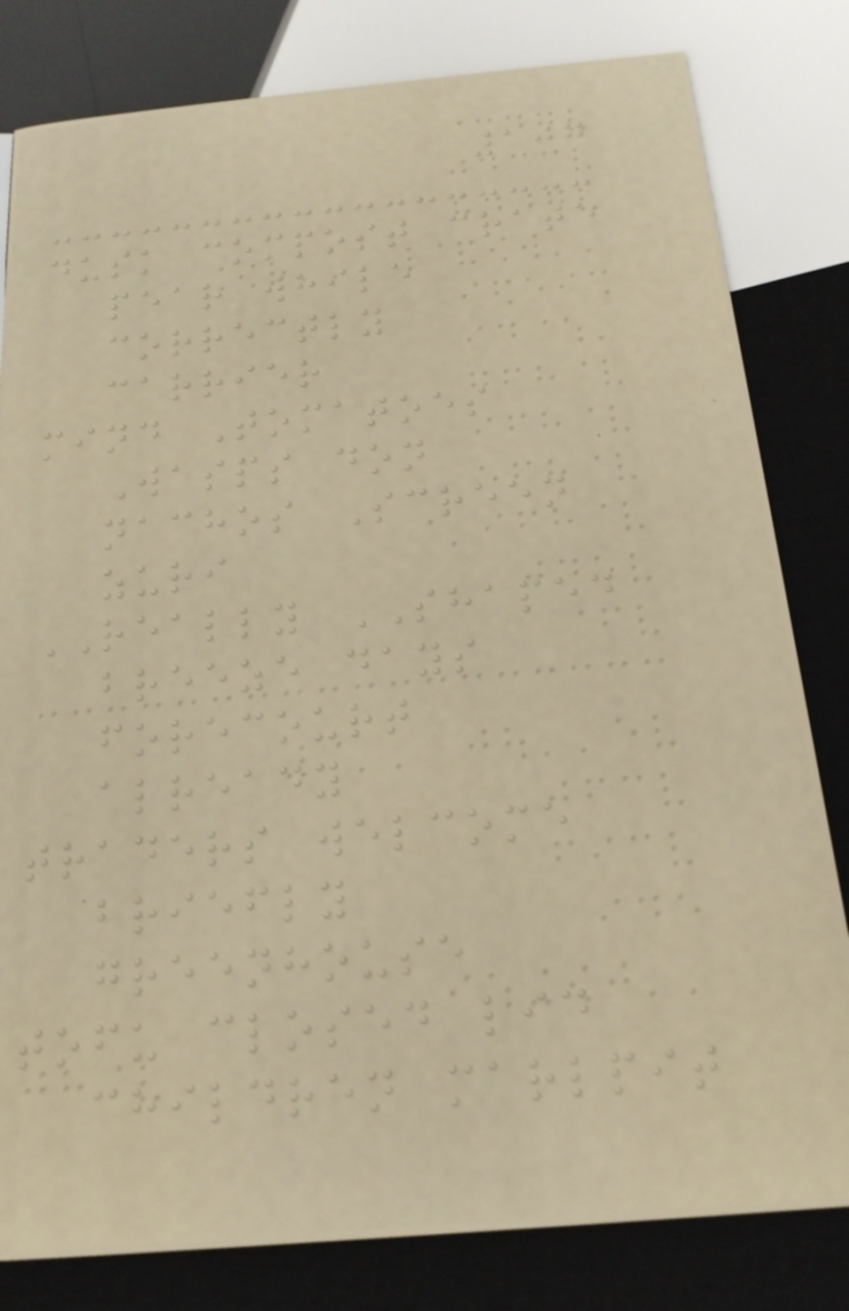107
dusk compost crate
pear while
correctly
carrier
mind Tomatoes
Wasps don
nachos Screen
zuri
REALLY SHAPED
breeze days
forecourt
already
traders welcome
briefly
greenhouse
tofu closed lid
children marlpit
